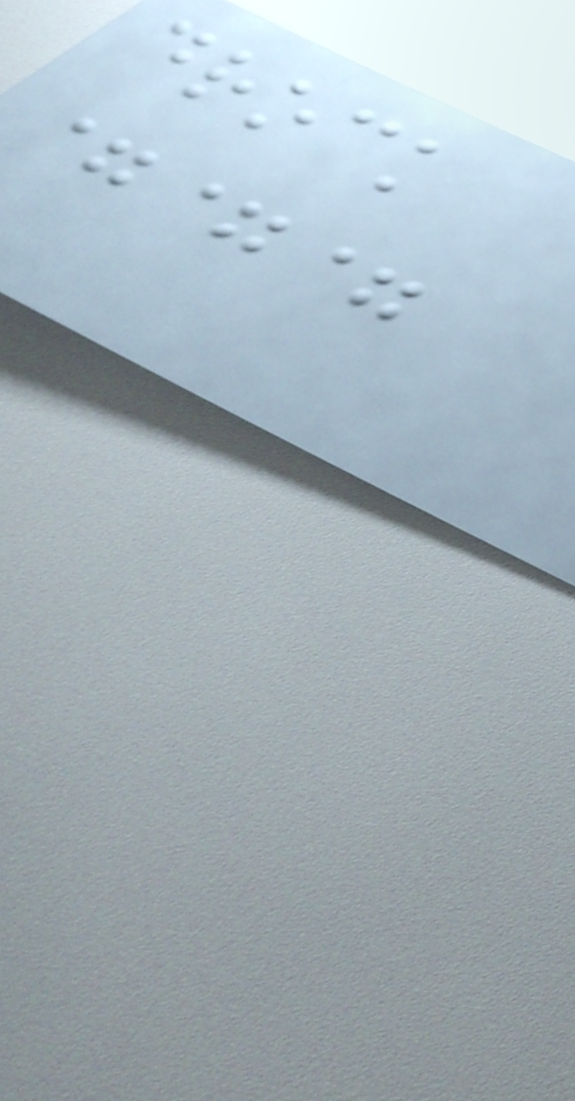drock
===
